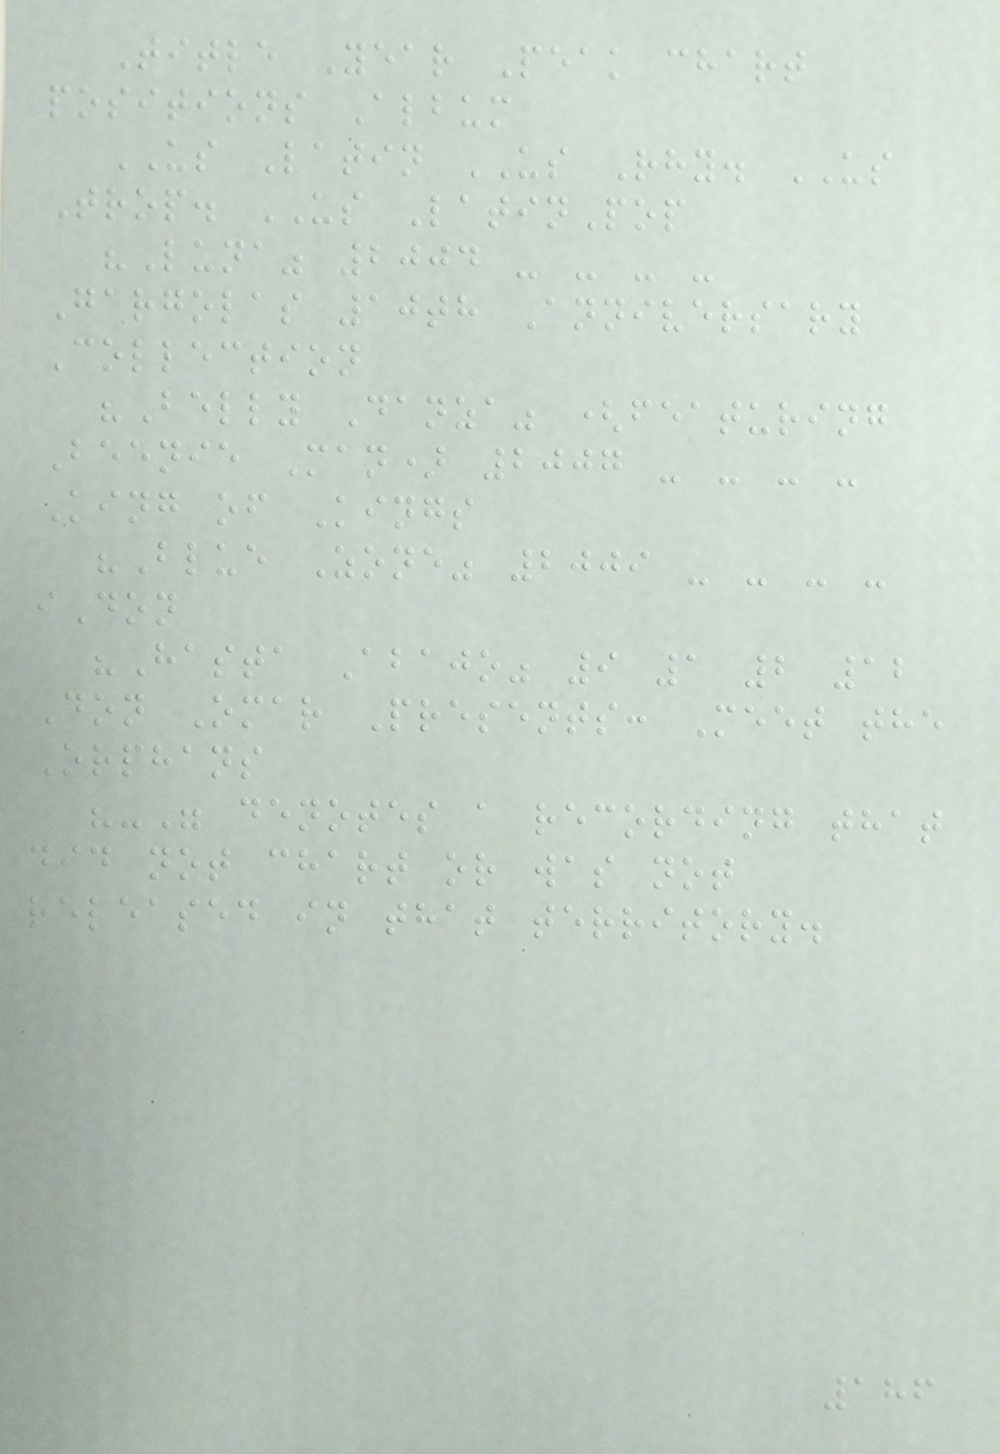Title Year Peak chart
positions Album
US Latin US Rhy. US
Trop. US LatinPop
"Luna" 2004 - - - -
Gargolas 10th Anniversary
Collection
"Belly Danza" (featuring
Beenie Man) 2007 - - - -
King of Kings
"Blue Zone" 2009 - - - -
iDon
"Hasta Abajo" 9 1 2 12
Don Omar Presents: Meet the
Orphans
"-" denotes a recording that
did not chart or was not
released in that territory.
186
